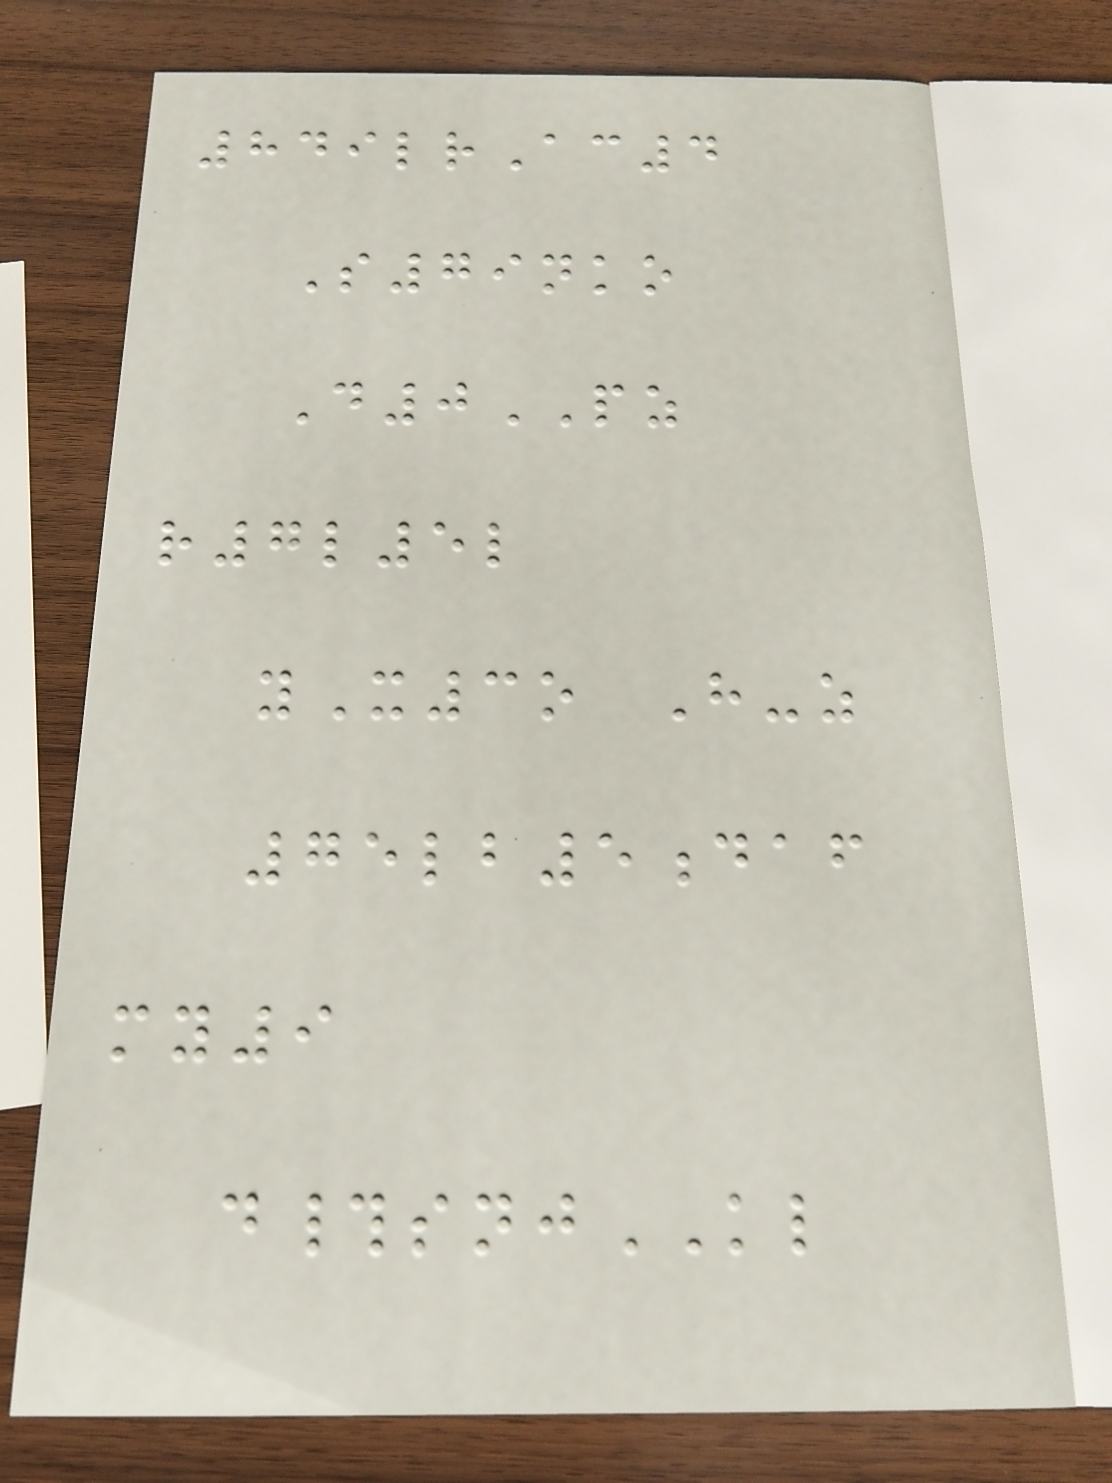849lrAc4
S79nko
D0PZ
r7l5l
yX3o H-z
75lb5daf
my9
d#snjKL
